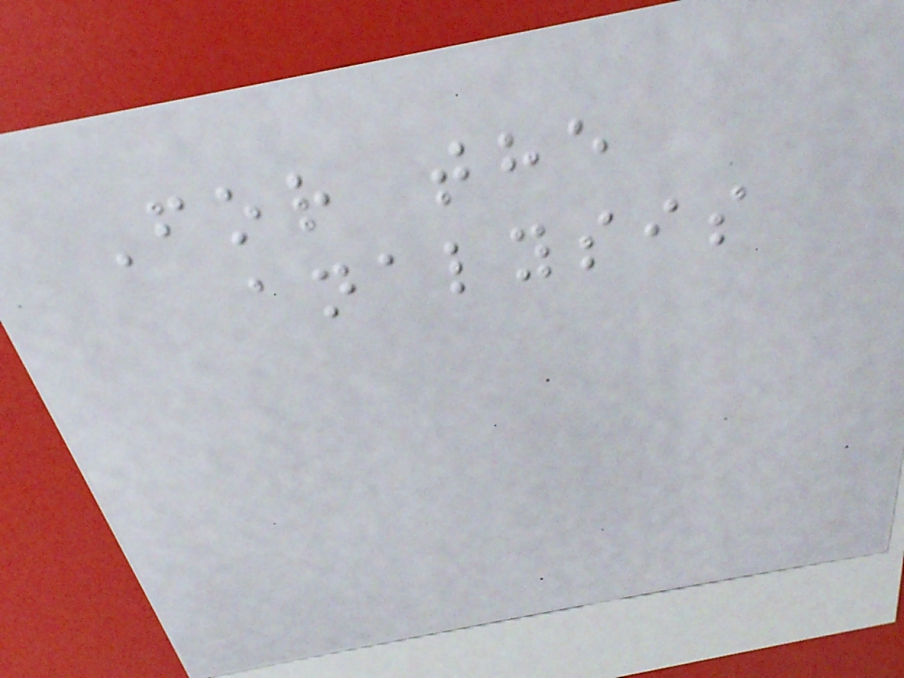For the
analysis
